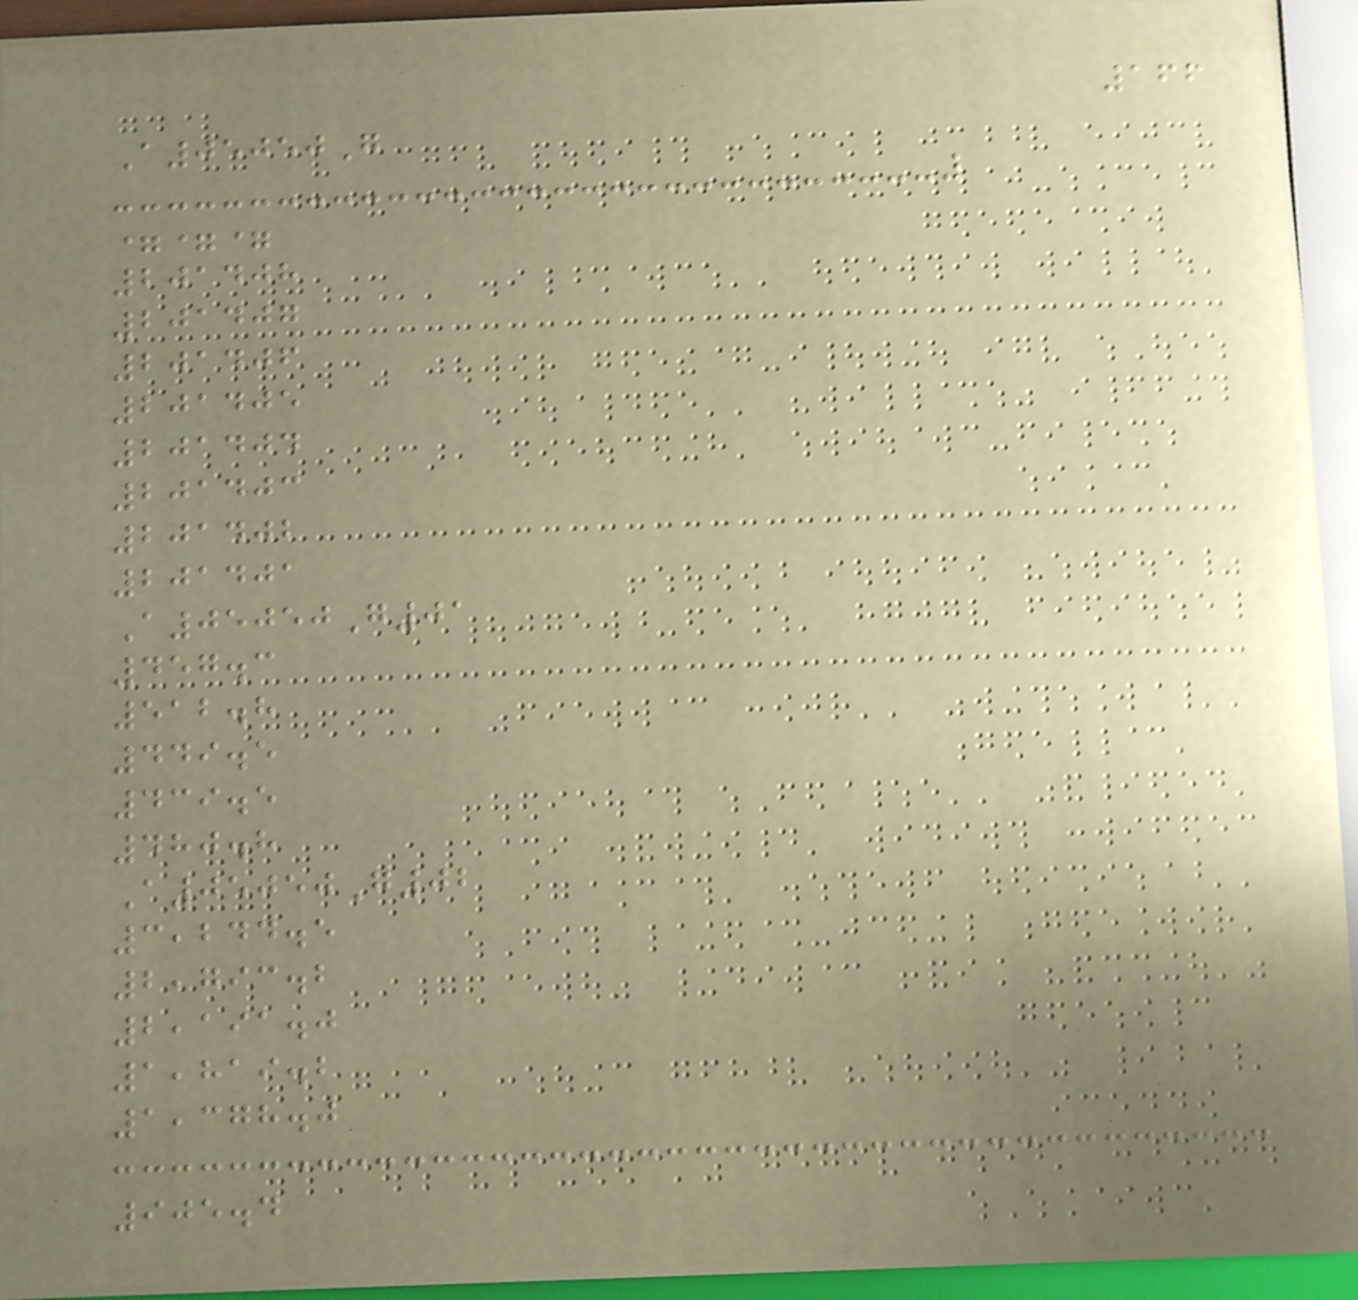166
A05050G
===
201408
201407
201406
201405
201404
201403
201402
201401
A05050G01
457.3
512.8
449.5
439.5
480.8
A05050G02
3,244.5
2,793.2
2,191.0
1,819.2
1,378.0
905.4
